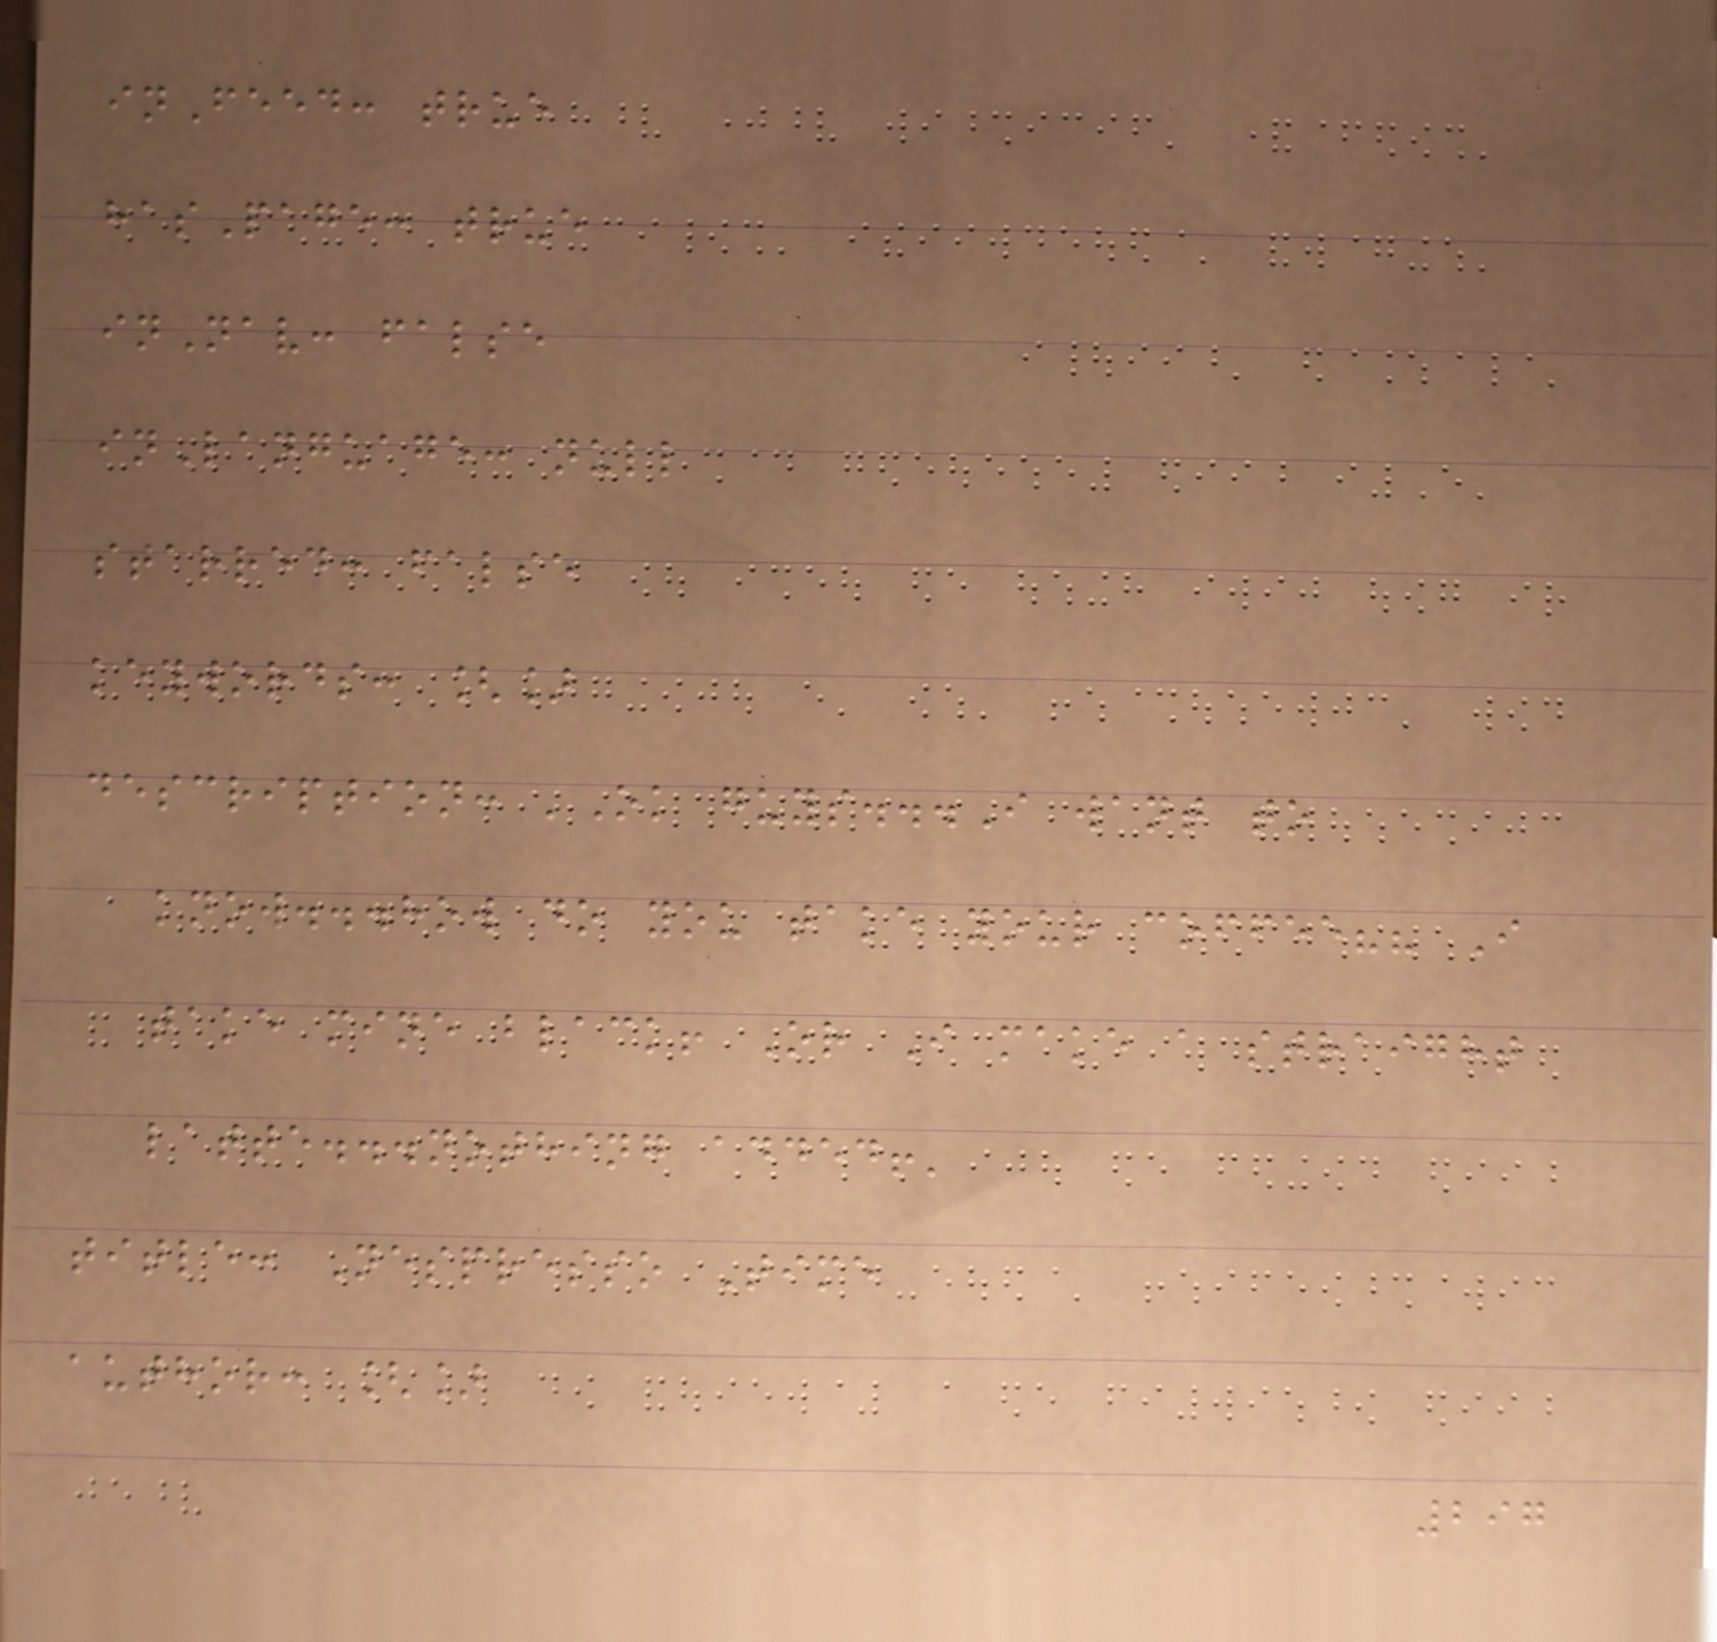inFeed: true
hasPage: true
inNav: false
inLanguage: null
starred: false
keywords: []
description: 'Ok guys...I want to
know...how do you take your coffee?? I
take mine black! Or I make a straight
latte...nothing added!'
title: Nespresso Time
author: []
297
